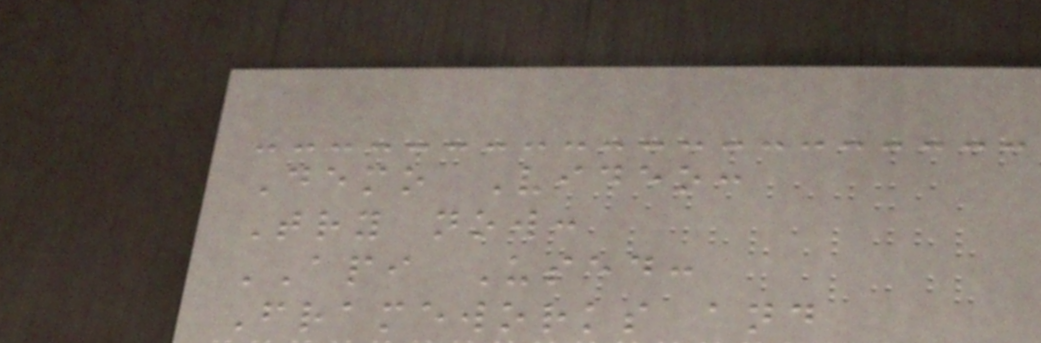Demo Video:
Try now:
API Used:
Frameworks and
